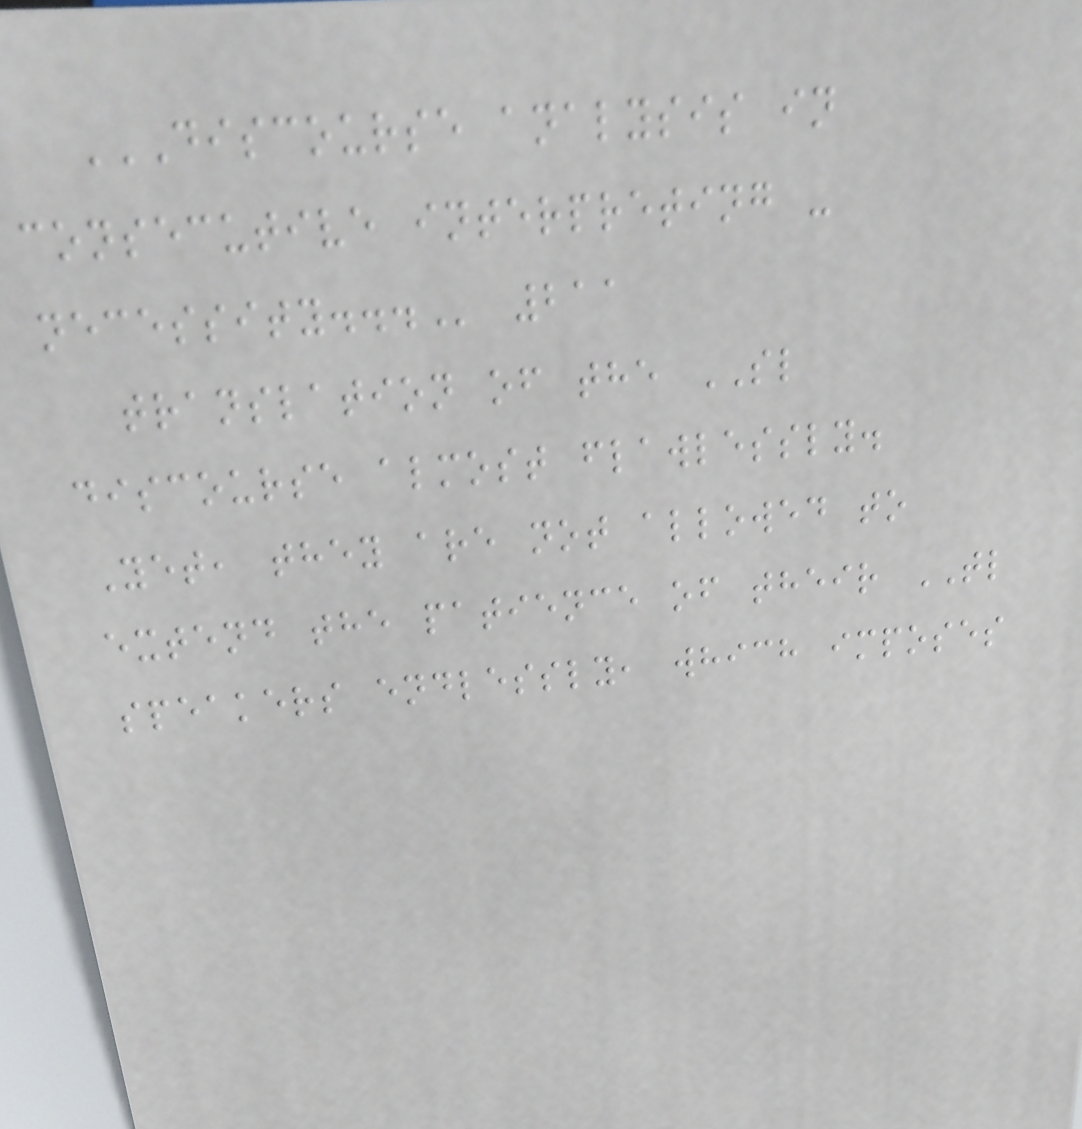DISCOURSE ANALYSIS IN
CONSECUTIVE INTERPRETING -
NECESSITY... 211
translation of the SL
discourse almost flawlessly.
Yet, they are not allowed to
extend the patience of their TL
speakers endlessly, which imposes
